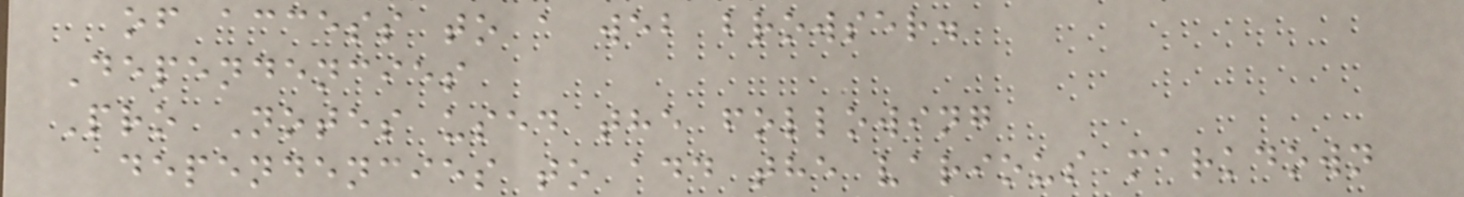of access to a web browser.
Dependencies
Pro Notes used the following
dependencies to add the various markdown
